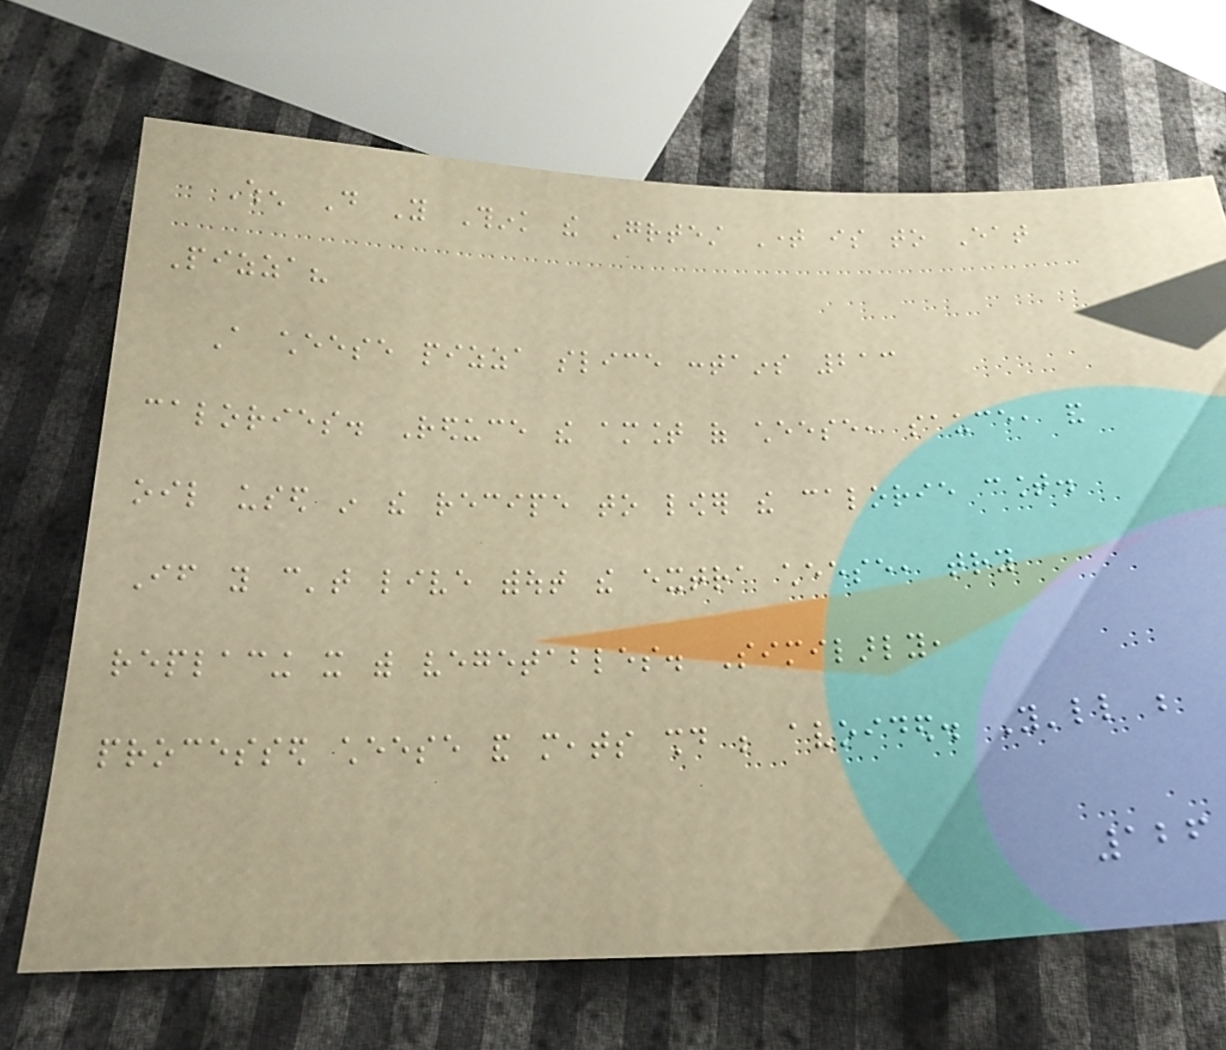When Do You Think the Greatest Time is to Eat
Pizza?
A cheese pizza slice contains 213
calories. Reduce the amount of cheese, sauce, and
oil used in the recipe to lower the calorie count.
If you can't live without the extra cheese, try
replacing it with vegetables. Similarly,
processed cheese and meats should be avoided. You'll be
126
